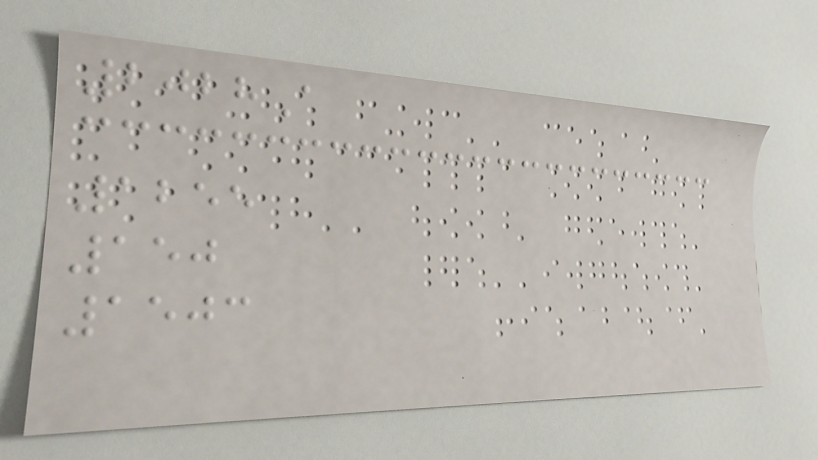2028A
1255
150
1503
